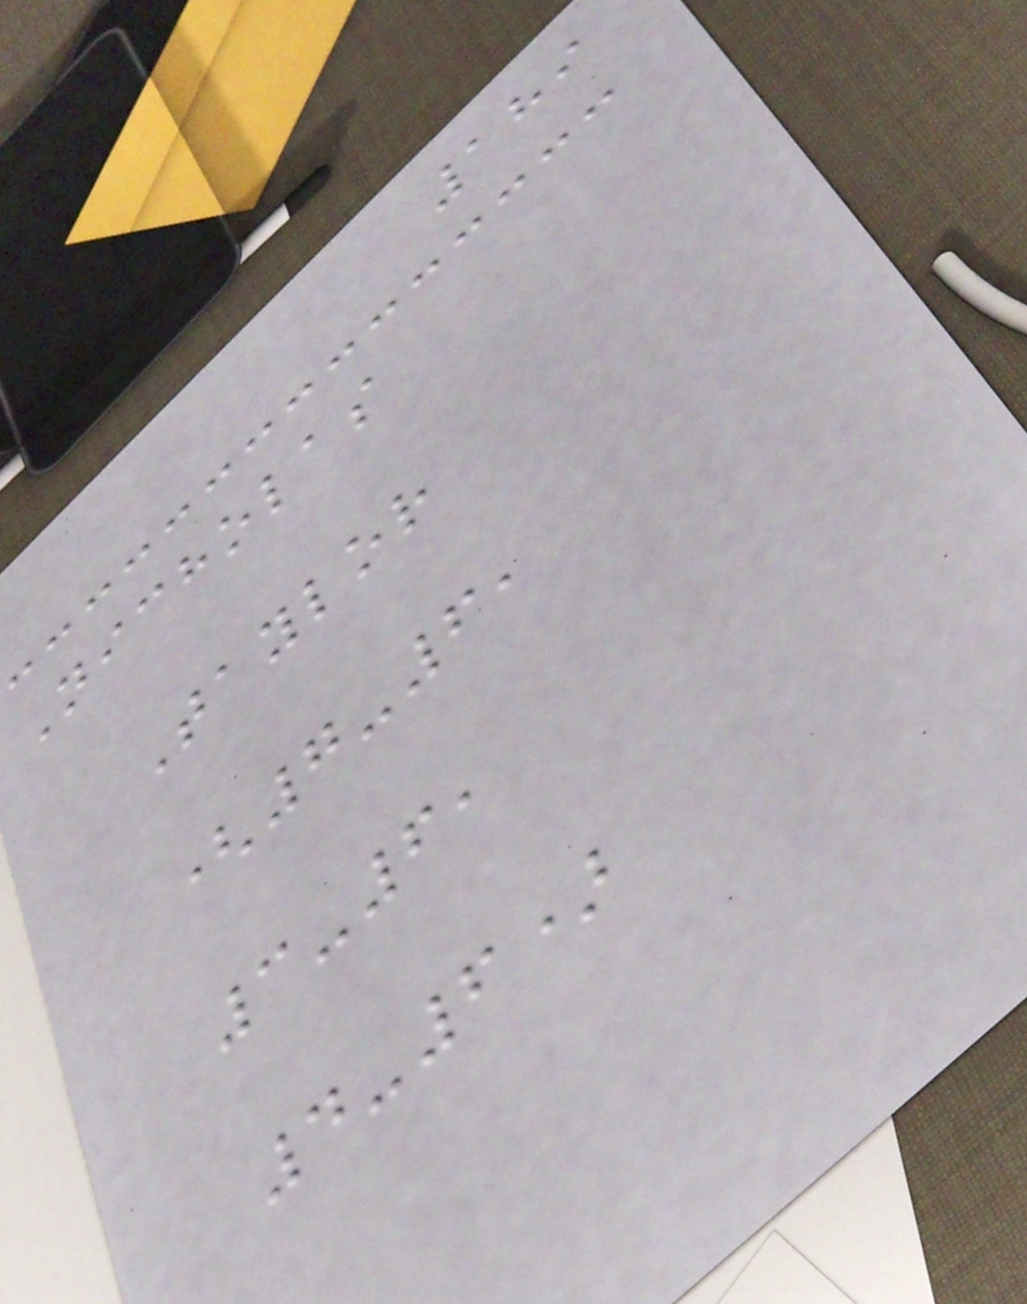189
Nicholas
Taylor
(7-6,
3-6,
4-6)
